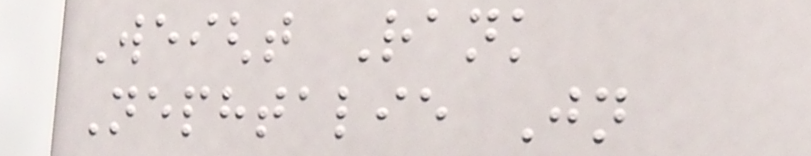Weight Rank
Nephtalie Jn
